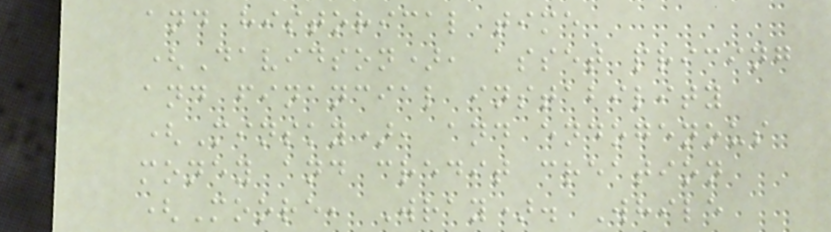and historical time
(Davidson), asset pricing
and financial instability
(Minsky), and endogenous
money and credit creation
(Moore, Wray). While
